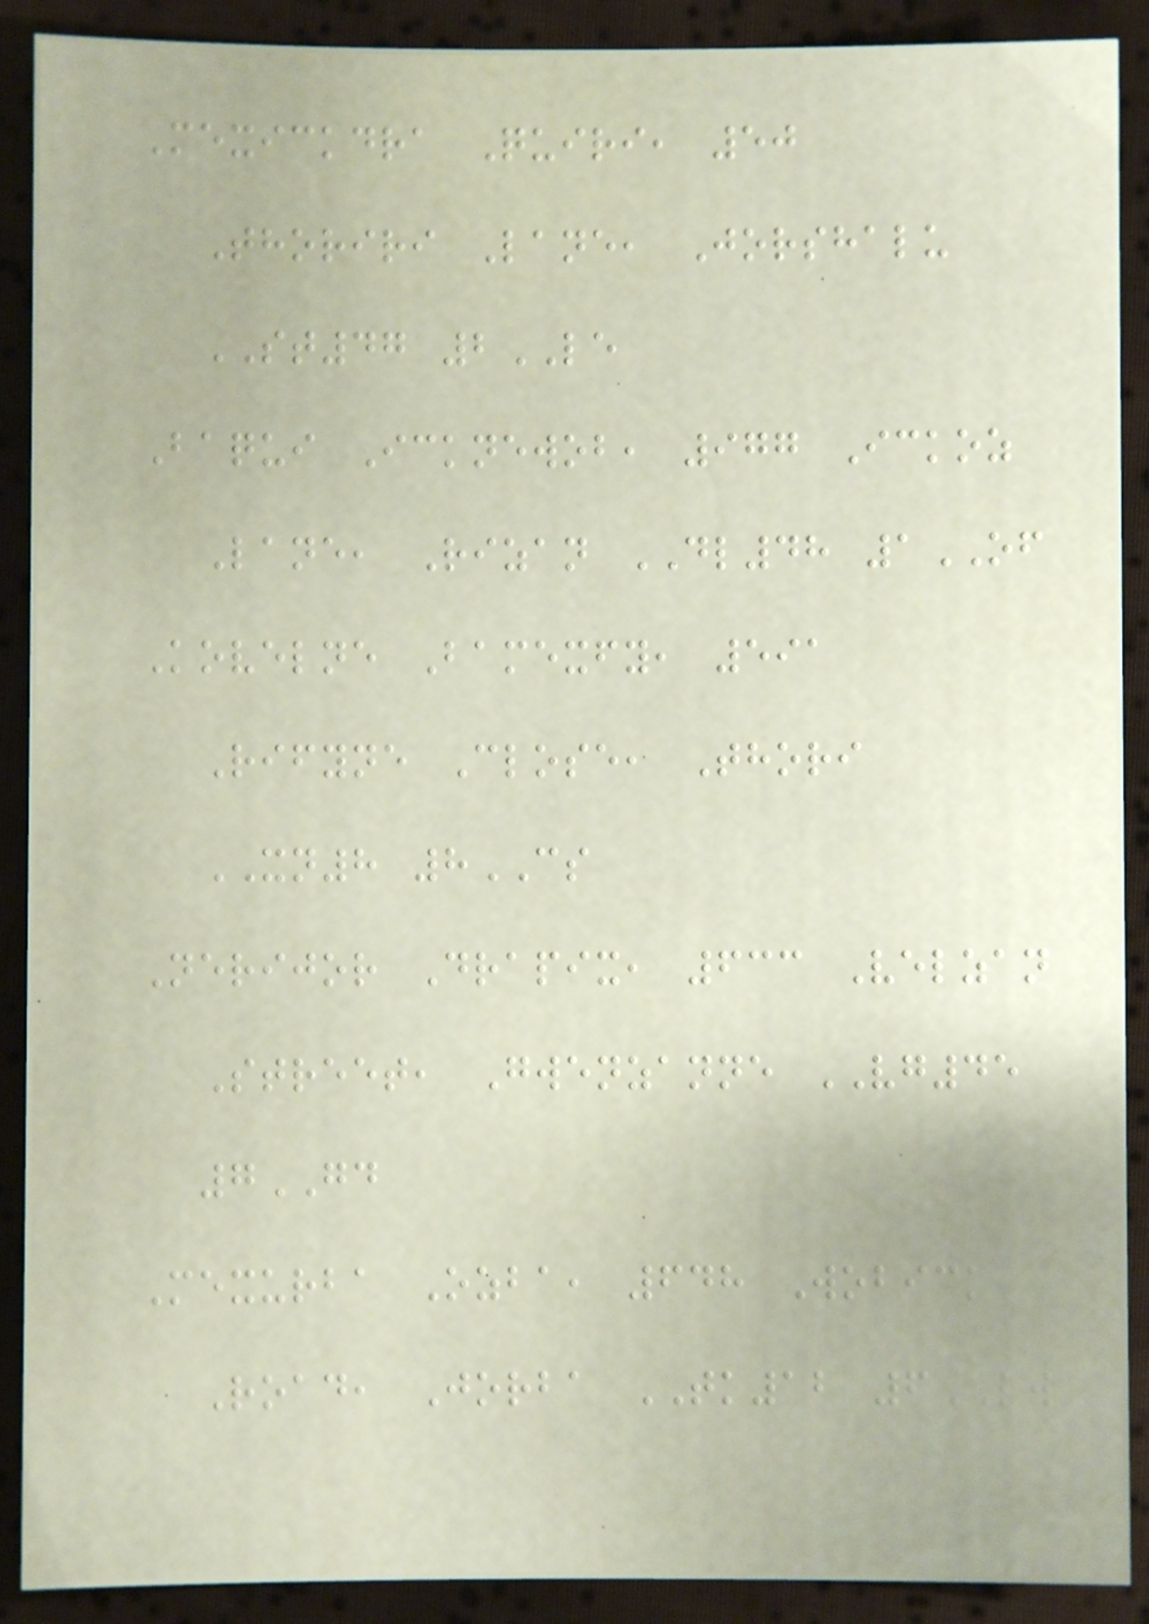Mexickdra Quiri, 50
Thoriri Lane, Jorshalu
ST47 2LE
Baqui Icknewob, 977 Ickoz
Lane, Rizan DL48 1OF
Kovelne Bamexfy, 591
Rifyne Close, Thori
XN8 8CS
Nerijor Drapix, 633 Velzan
Street, Gwenzanne VG45
7GD
Mexurba Ozba, 648 Wobick
Road, Jorba TK12 6LW
